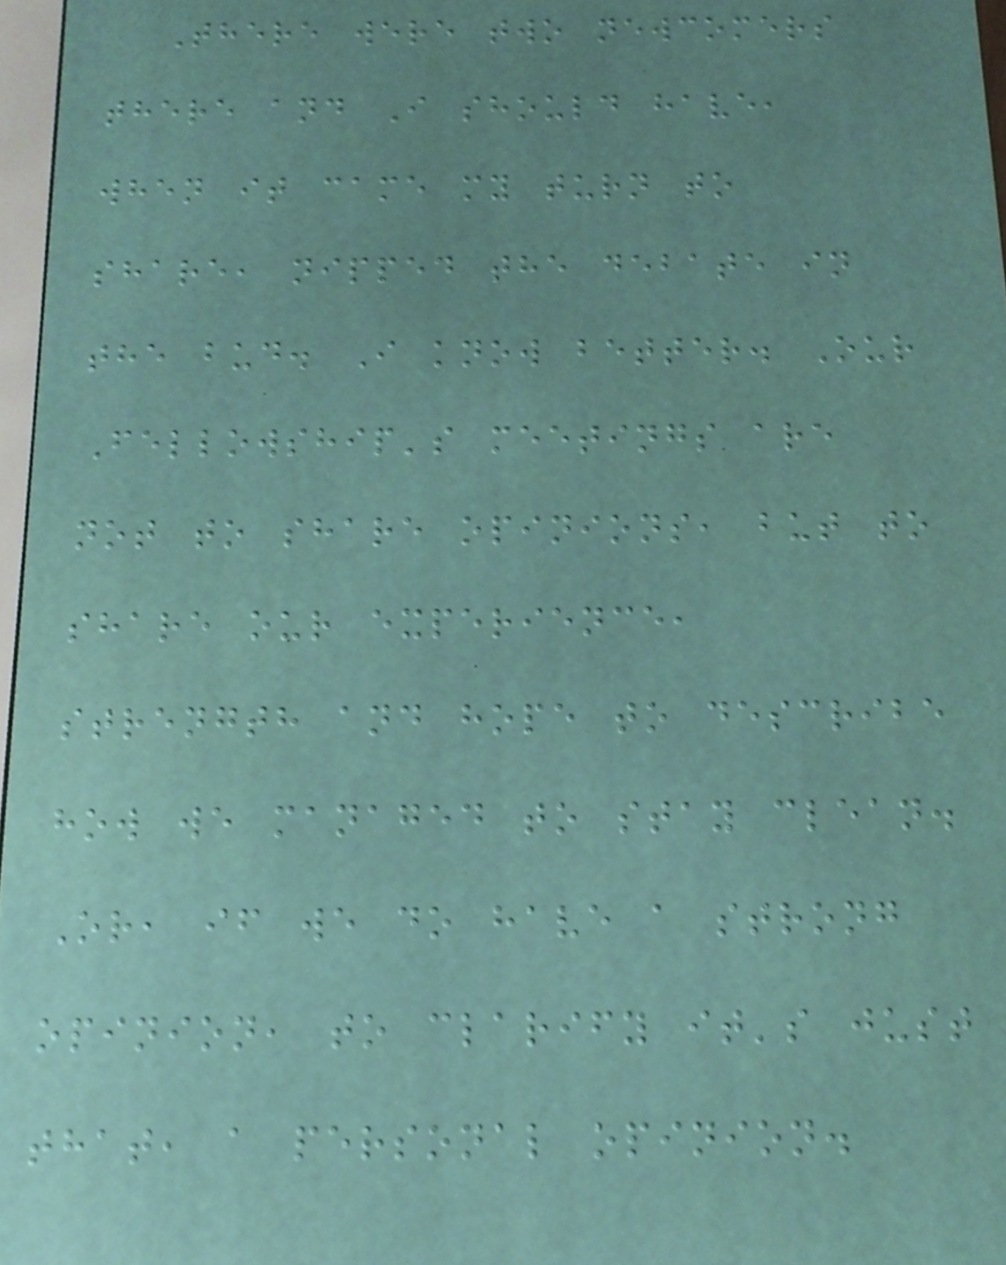There were two newcomers
there and I should have,
when it came my turn to
share, nipped the debate in
the bud. I know better. Our
Fellowship's meetings are
not to share opinions, but to
share our experience,
strength and hope to describe
how we managed to stay clean.
Or, if we do have a strong
opinion, to clarify it's just
that, a personal opinion.
